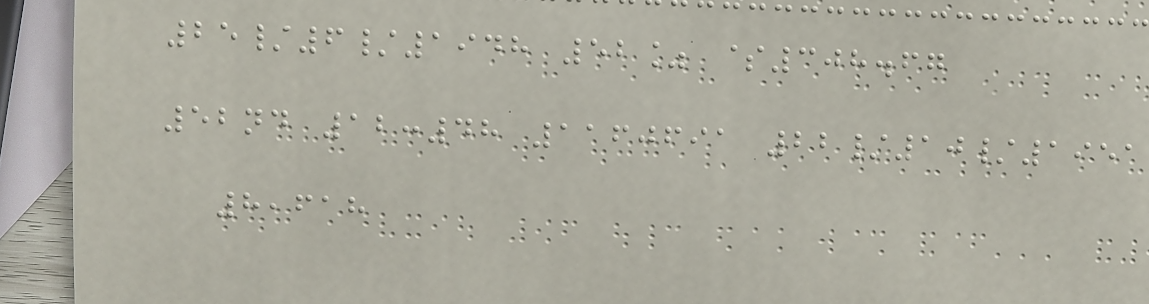25/6/1948 52% $308.67
52nd 12:48 1160691 22/10/1951
8,618
